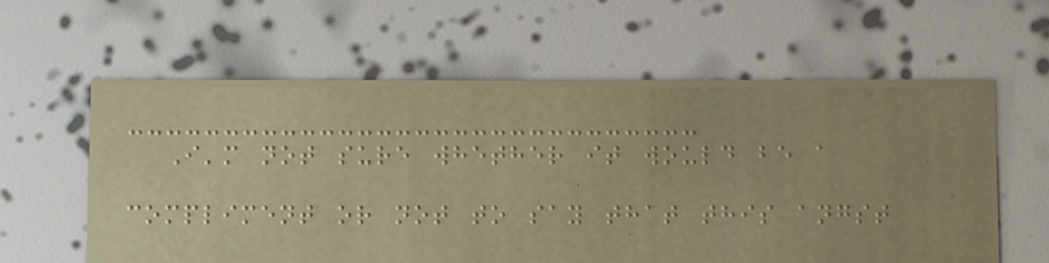I'm not sure whether it would be a
compliment or not to say that this angst
